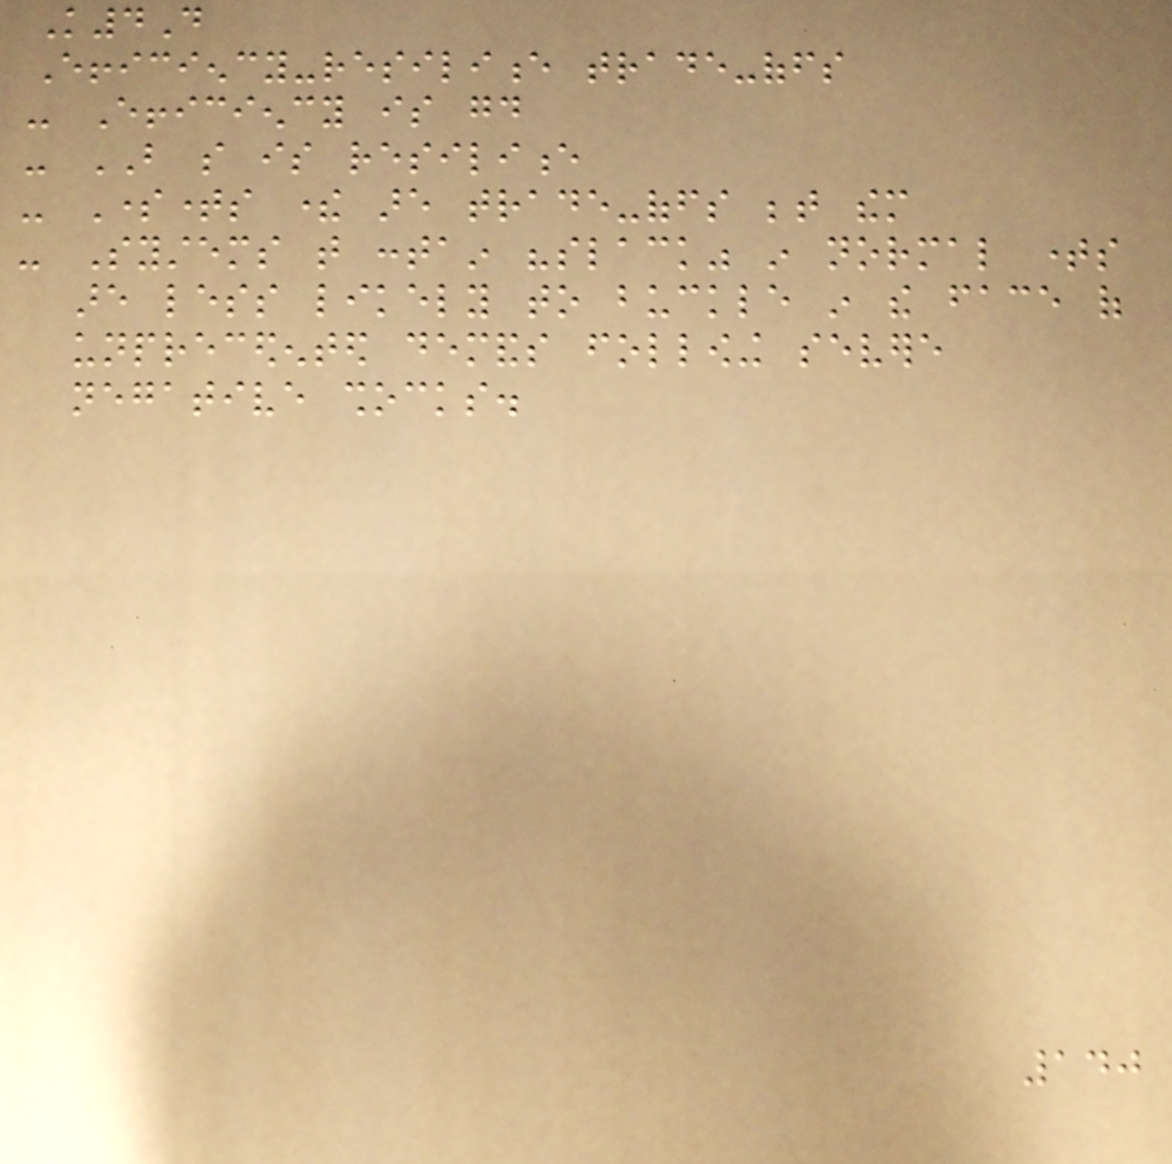K4D
Efficiency-resilience trade-offs
- Efficiency is good
- BUT so is resilience
- Sometimes there are trade-offs between them
- Systems that contain "slack" in normal times
are less likely to buckle in the face of
unprecedented demands following severe
negative shocks.
140
